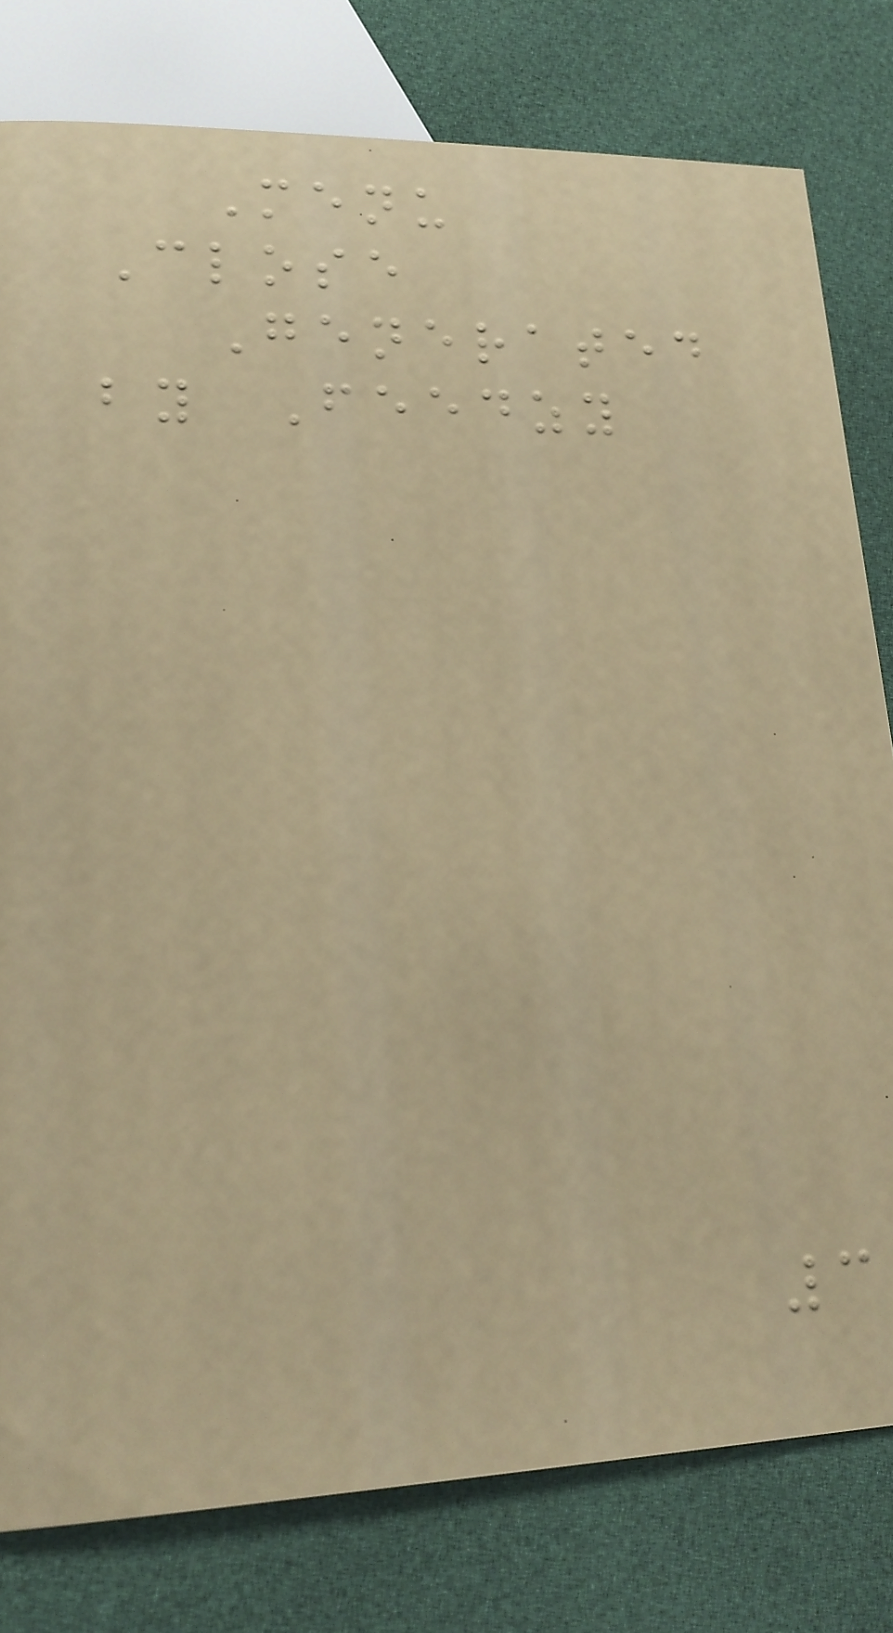Menu
Close
Generated
by Feedzy
3
